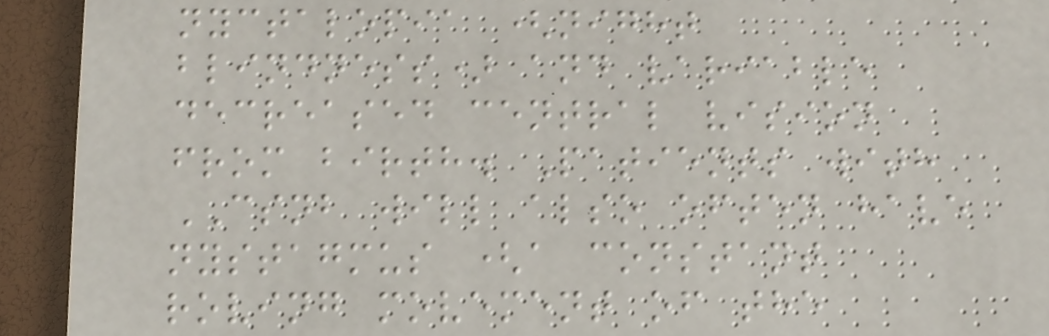nyctalopia (night
blindness) and variable
decreased central vision
from birth. Patients with
CSNB will also often have
nystagmus (a constant
roving movement of the
